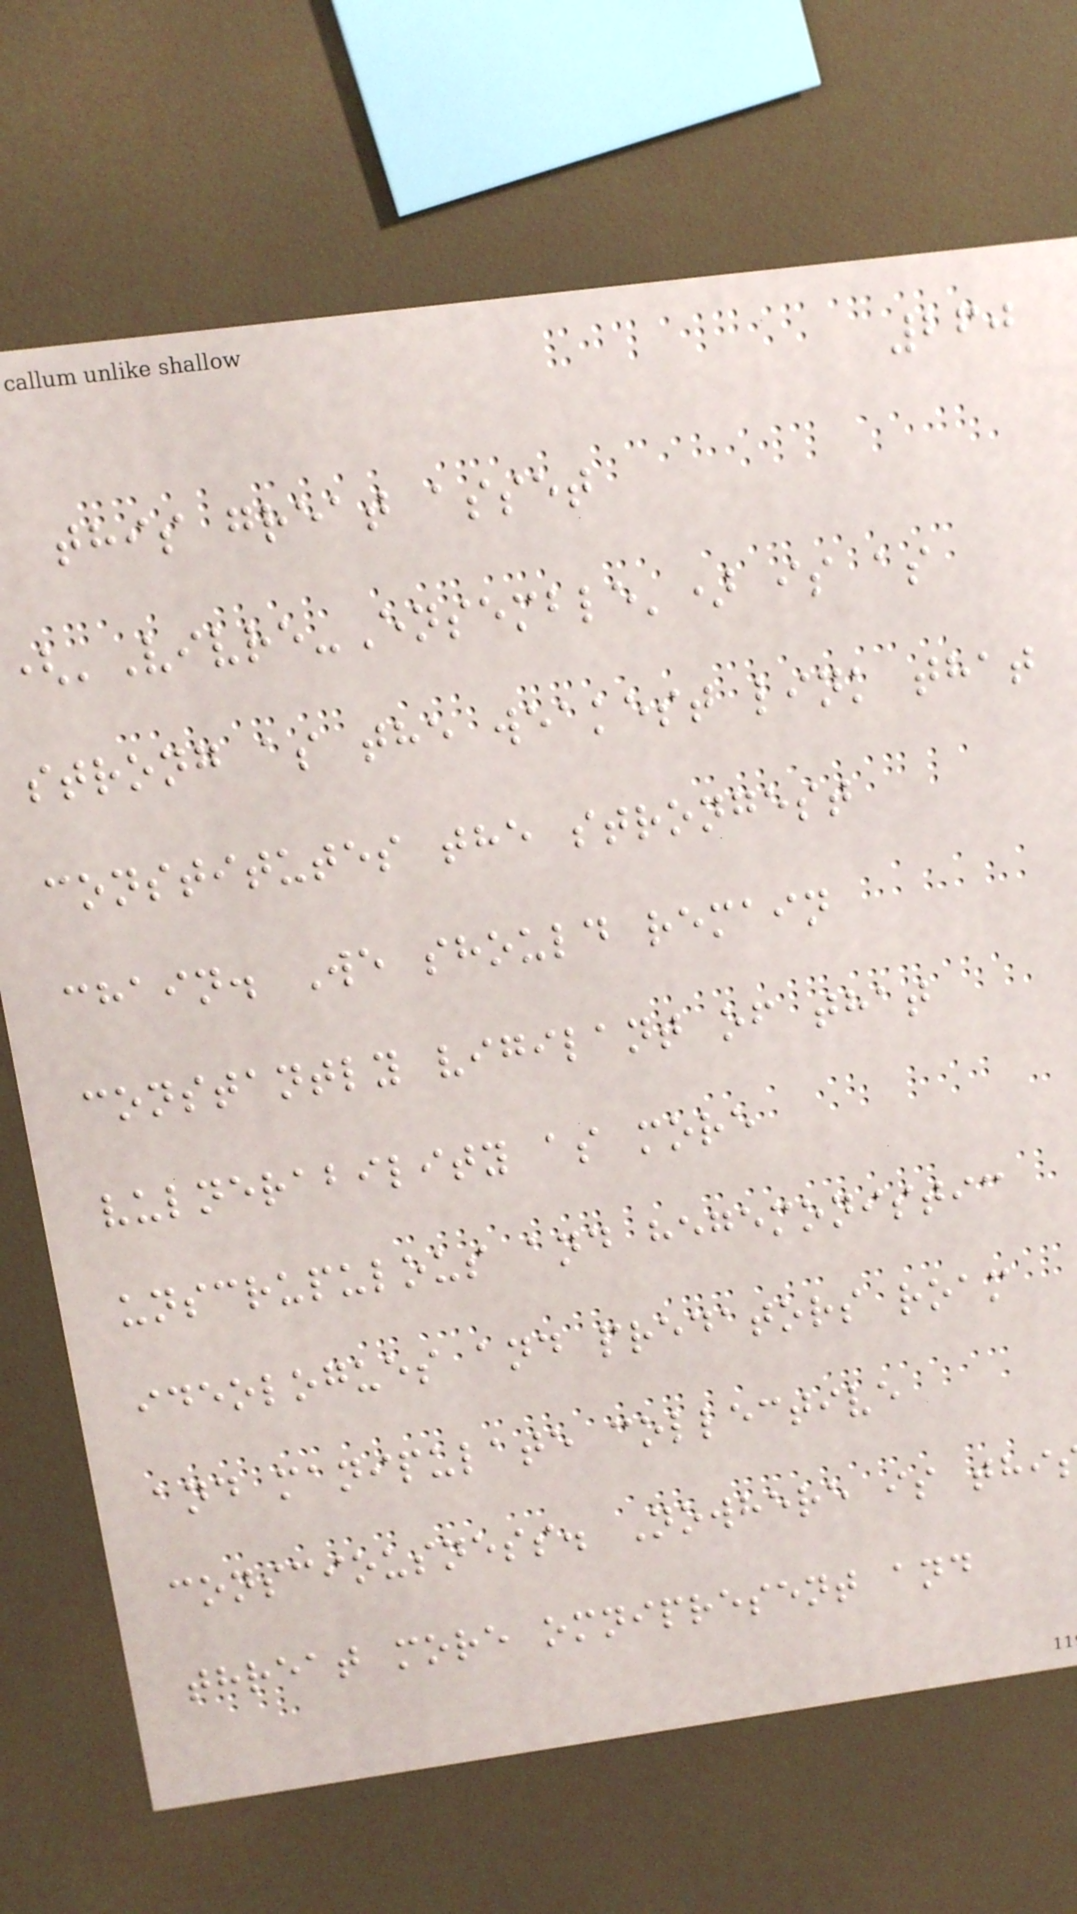260
this great asset
('Vivre-Ensemble') is as
strong as the weakest link that
constitutes the strongest
chain. We should remain
constantly vigilant of that
vulnerability as more
unscrupulous and hegemonistic
ideologues and predators roam
and manipulate collective
consciousness. Nowhere is thi
threat more omnipresent and
